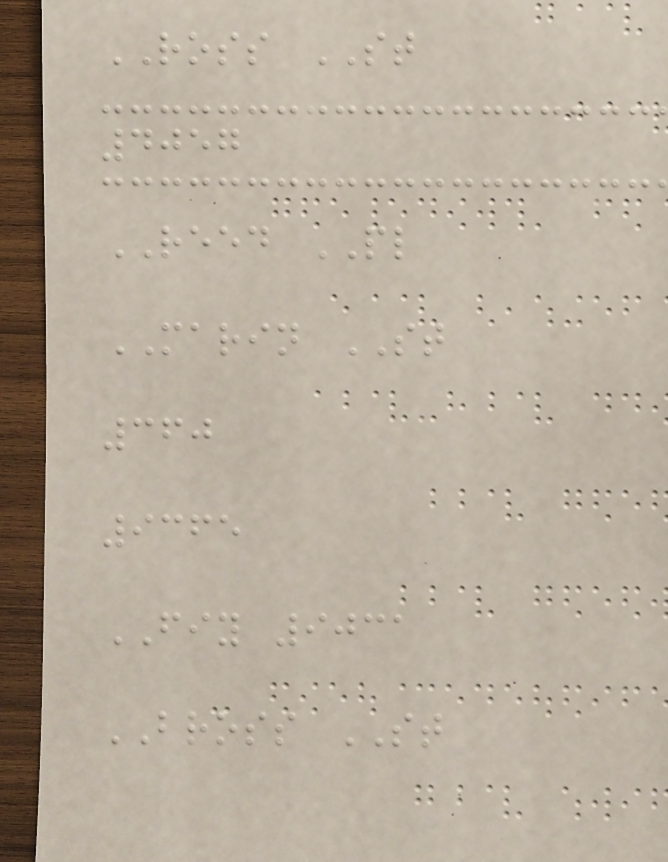ROSS ST
4057
REED PL
MARIN ST
360
9365
FIY 9031
BROSS ST
